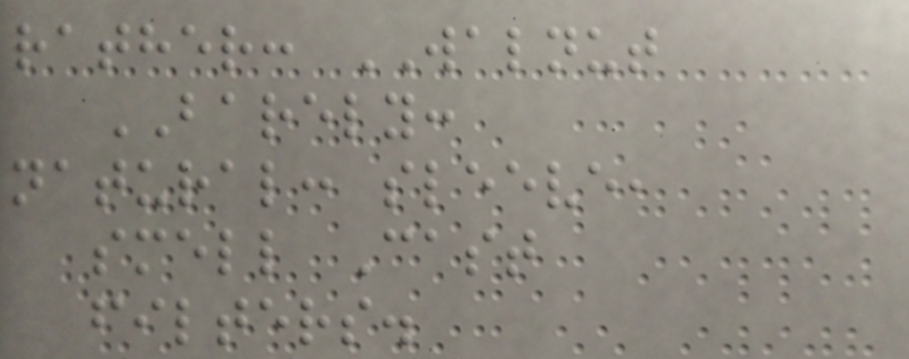rather: WALNUT
BARELY:
natural: sleeve,
smell Cast
filters.
